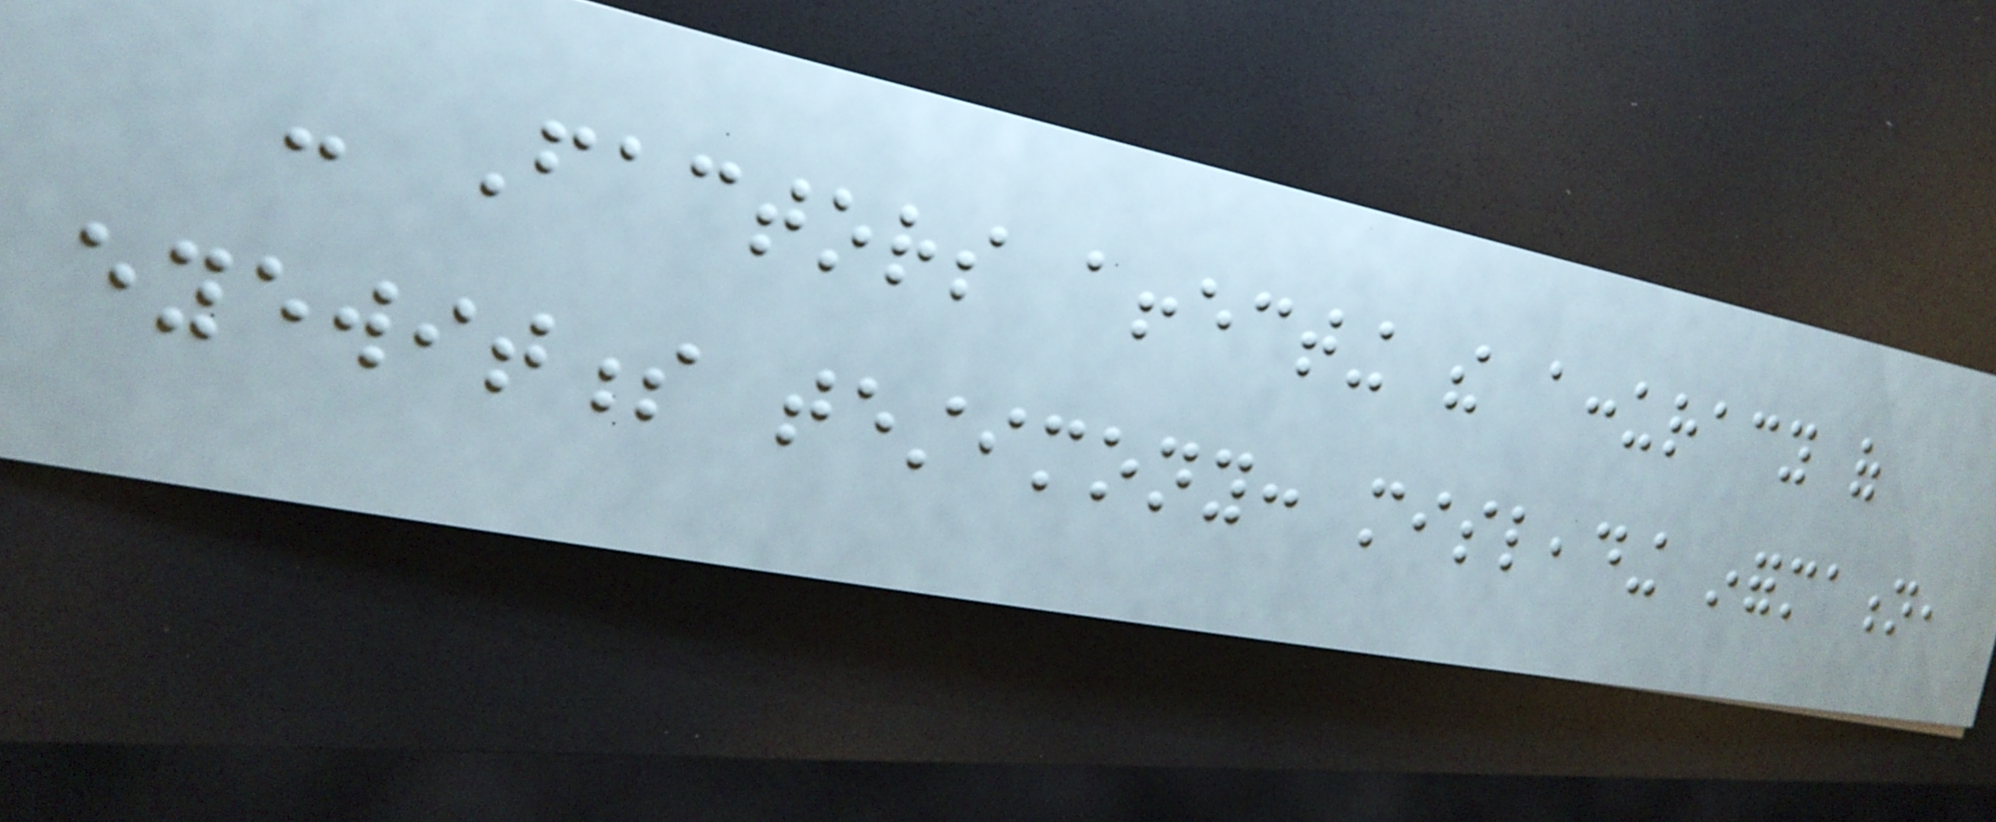- Factors affecting the accuracy of
eyewitness testimony: misleading information,
